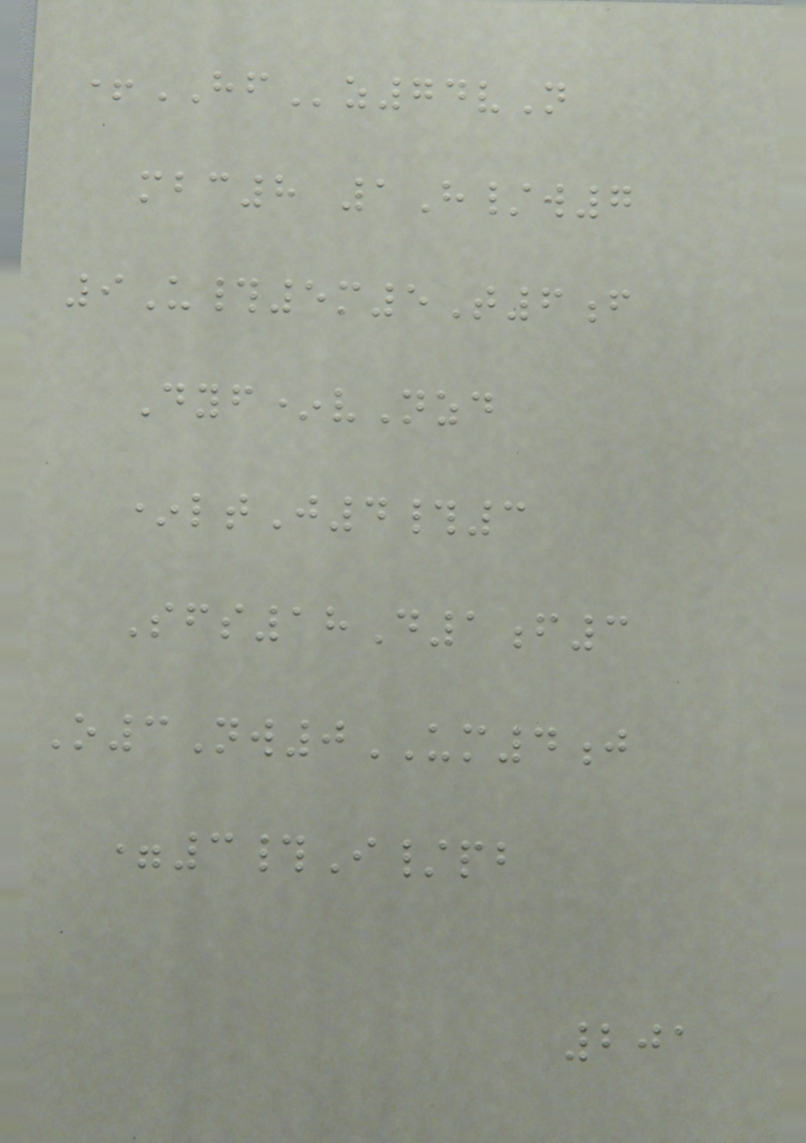+HFz74vN
mbc8 1H/w7
9U#5m5T6f
Dyf*vNzd
*ltJ4#3
Sfs18D1f3
O3Nw0UM4j
=3#I/pb
201
